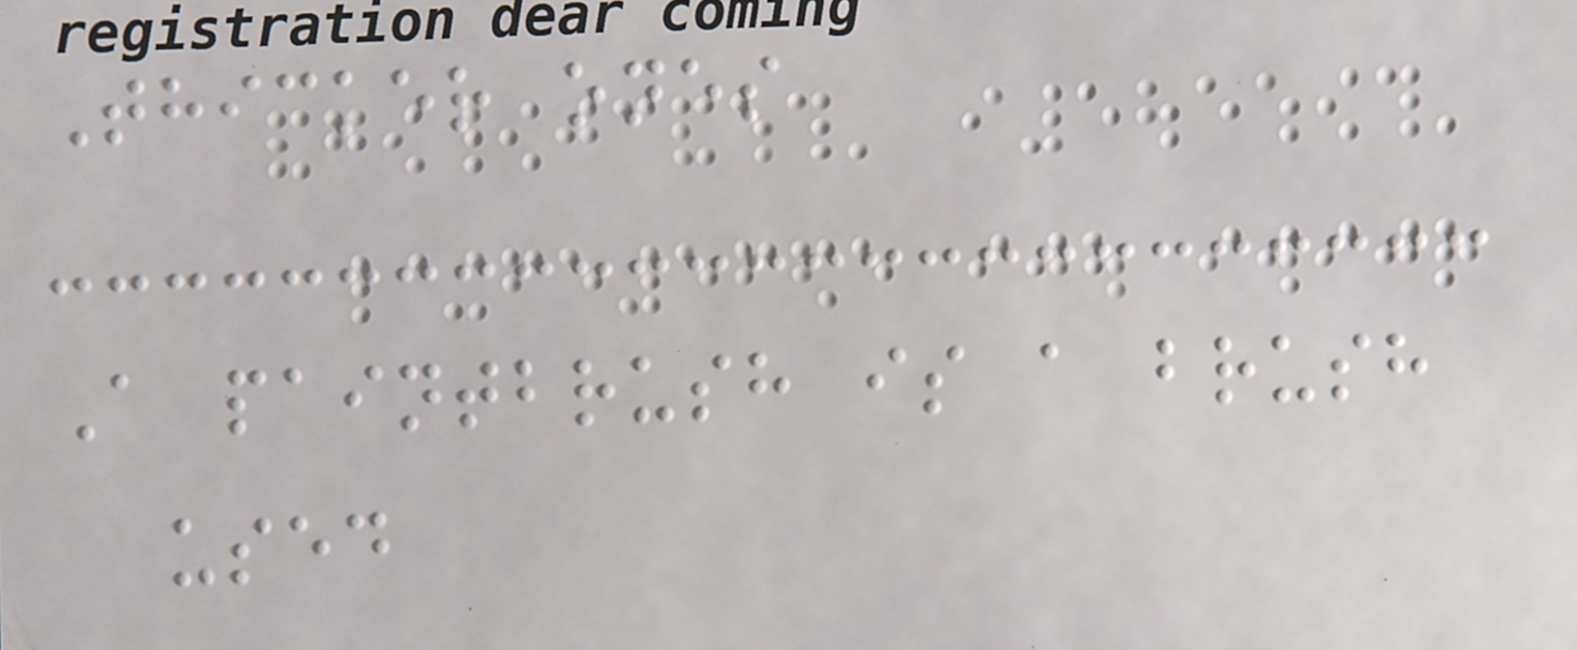Thicker ones
A paintbrush is a brush
used
